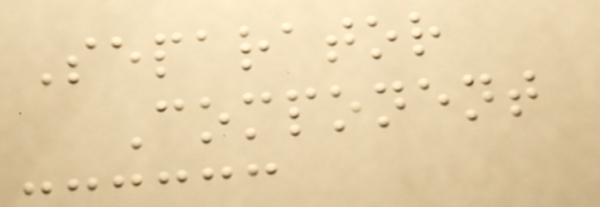Separator
Component
